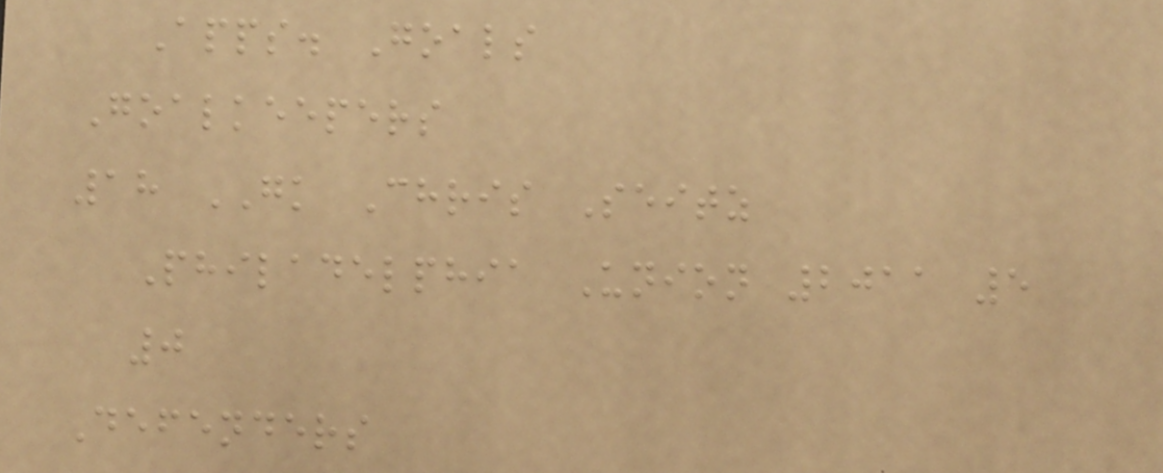Apps. Goals
Goalkeepers
18 GK Chris Seitz
Philadelphia Union 2011 5
0
Defenders
